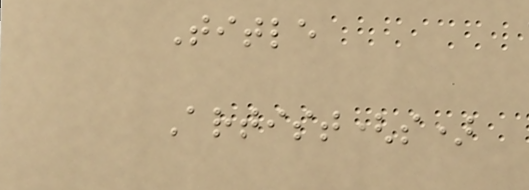Title
Artist(s)
